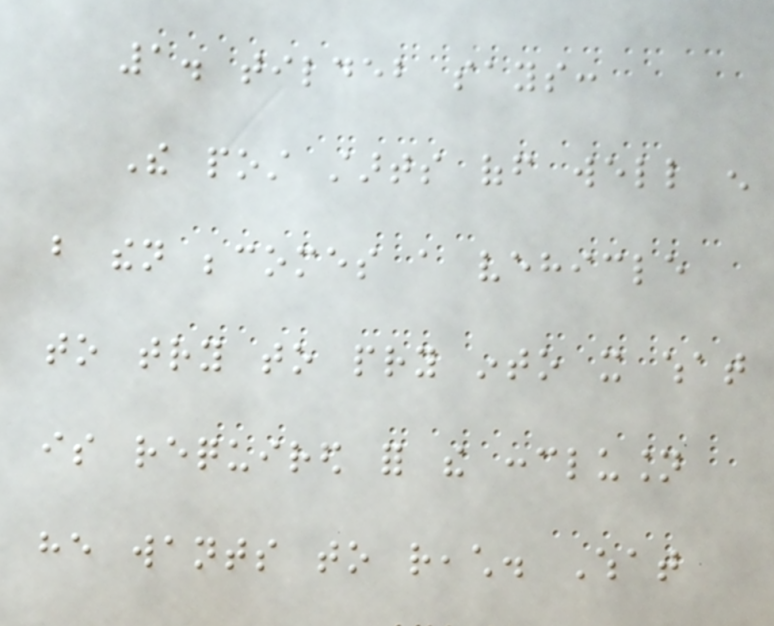1. tildeb says:
The post starts off well enough
but then becomes a vehicle
to try to pry into it what
is required for the conclusion
he wants to reach. What
